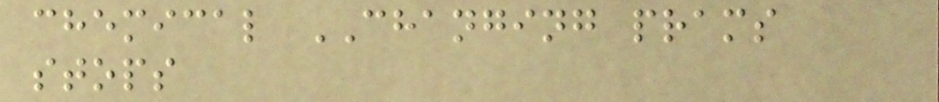chemical CHANGING prams
stops
